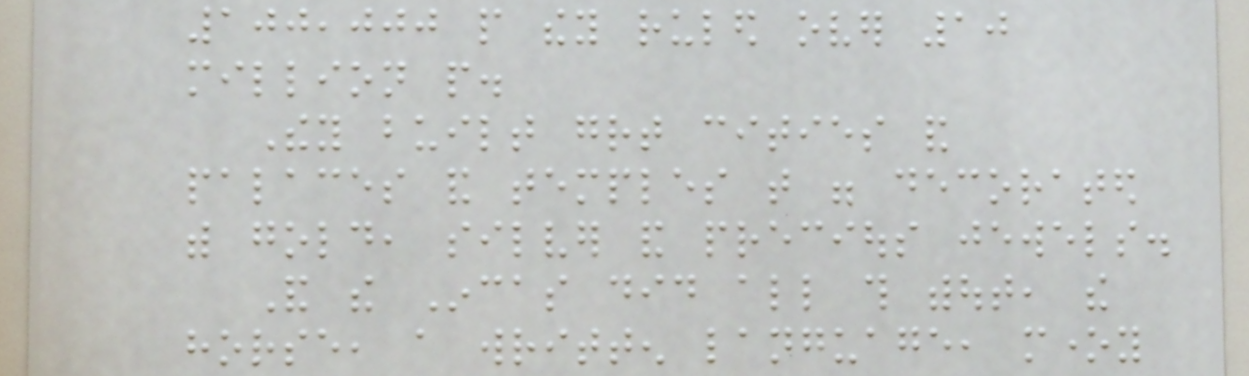100,000 people they ruled over 10
million people.
They built great cities and
palaces and temples that were decorated
with gold, silver and precious jewels.
And the Incas did all this without, the
horse, a written language, money
